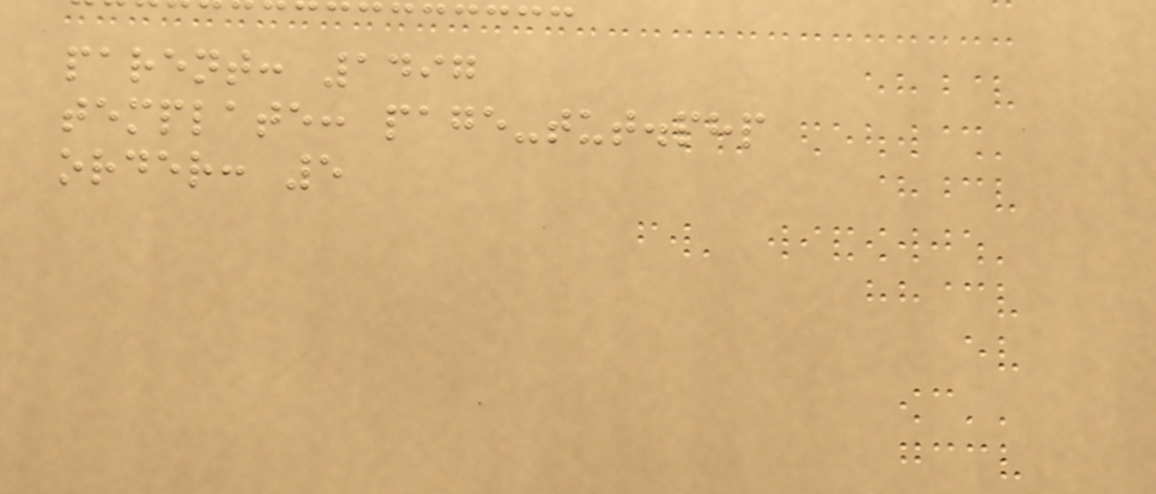parent: 1497
template: page-tut.php
order: 5
